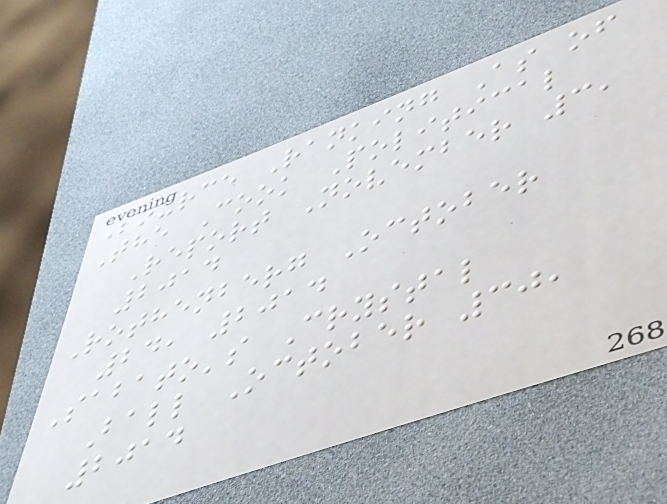Source Ranking As of
The Cook Political
Report November 3,
2014
Rothenberg October
24, 2014
Sabato's Crystal
Ball October 30,
2014
